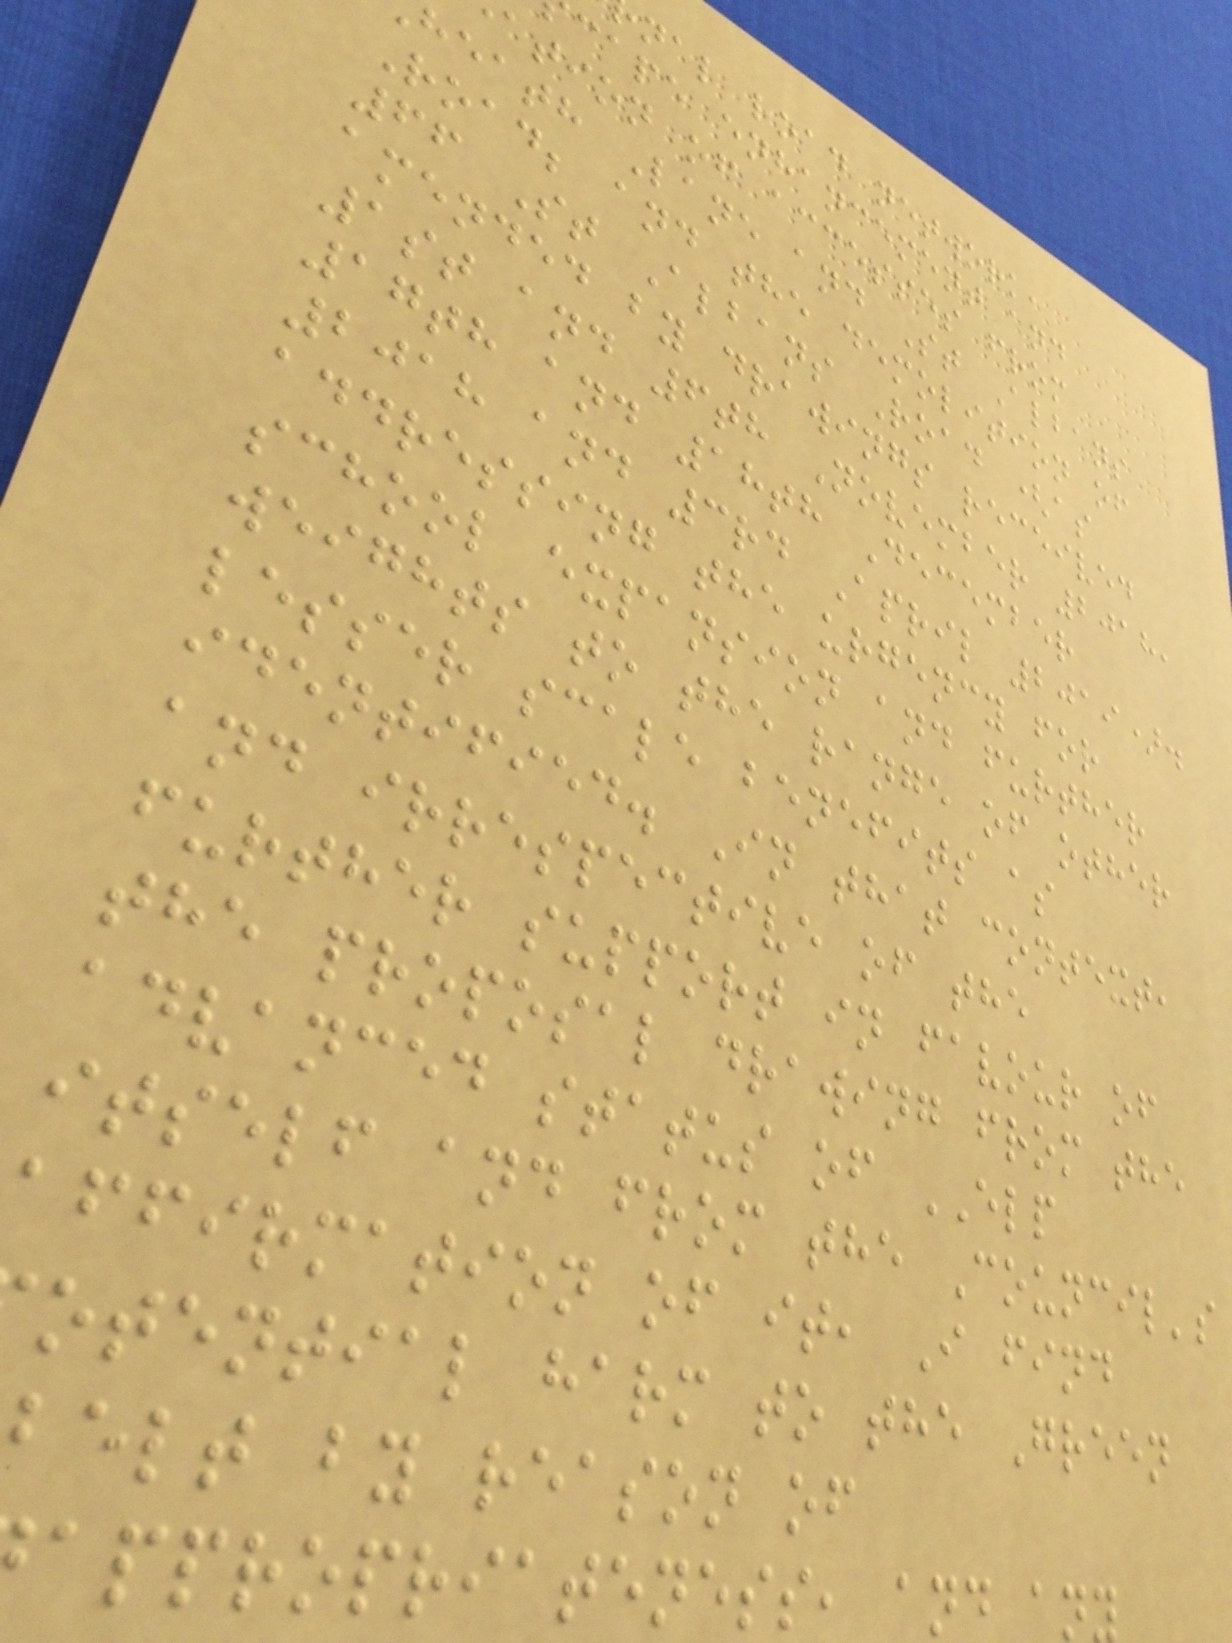nal road network,
cape enhancement and
ation of accesses from
heath Lane and St Albans
Road; and the demolition of
66 St Albans Road (as
amended by drawings received
1st and 6th November 2018,
17th and 18th December
2018 and 3rd April 2019).
addressing the urgency for
school expansion and further
weights to the range of other
lesser scale benefits as
identified. In that context,
and irrespective of the
further support in favour of
the proposal drawing from the
advanced status of ELP
itself and from the Council's
affirmation of it, I find
otential harm to the Green
belt by reason of
appropriateness, and any
